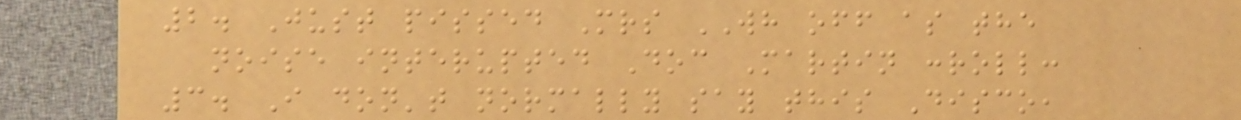2. Just pissed Mrs WH off as the
noise interupted Doc Martin :roll:
3. I don't normally say this Disco,
